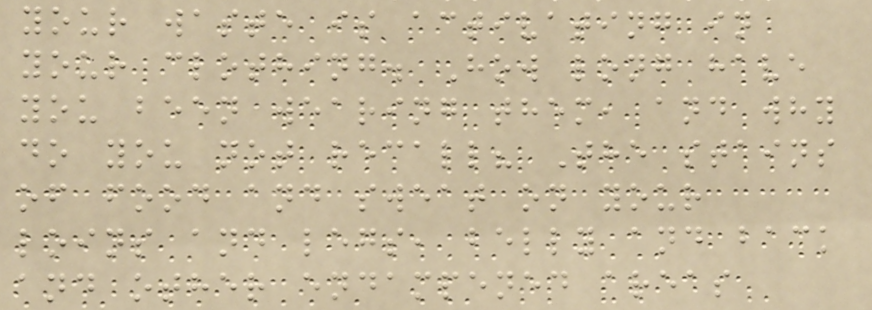your waste is activating in
your clothing. How long have
you been wearing them, and why
do you not recall? The stains
of food and sweat on your
loins and legs, belly and back
and other endampened areas
